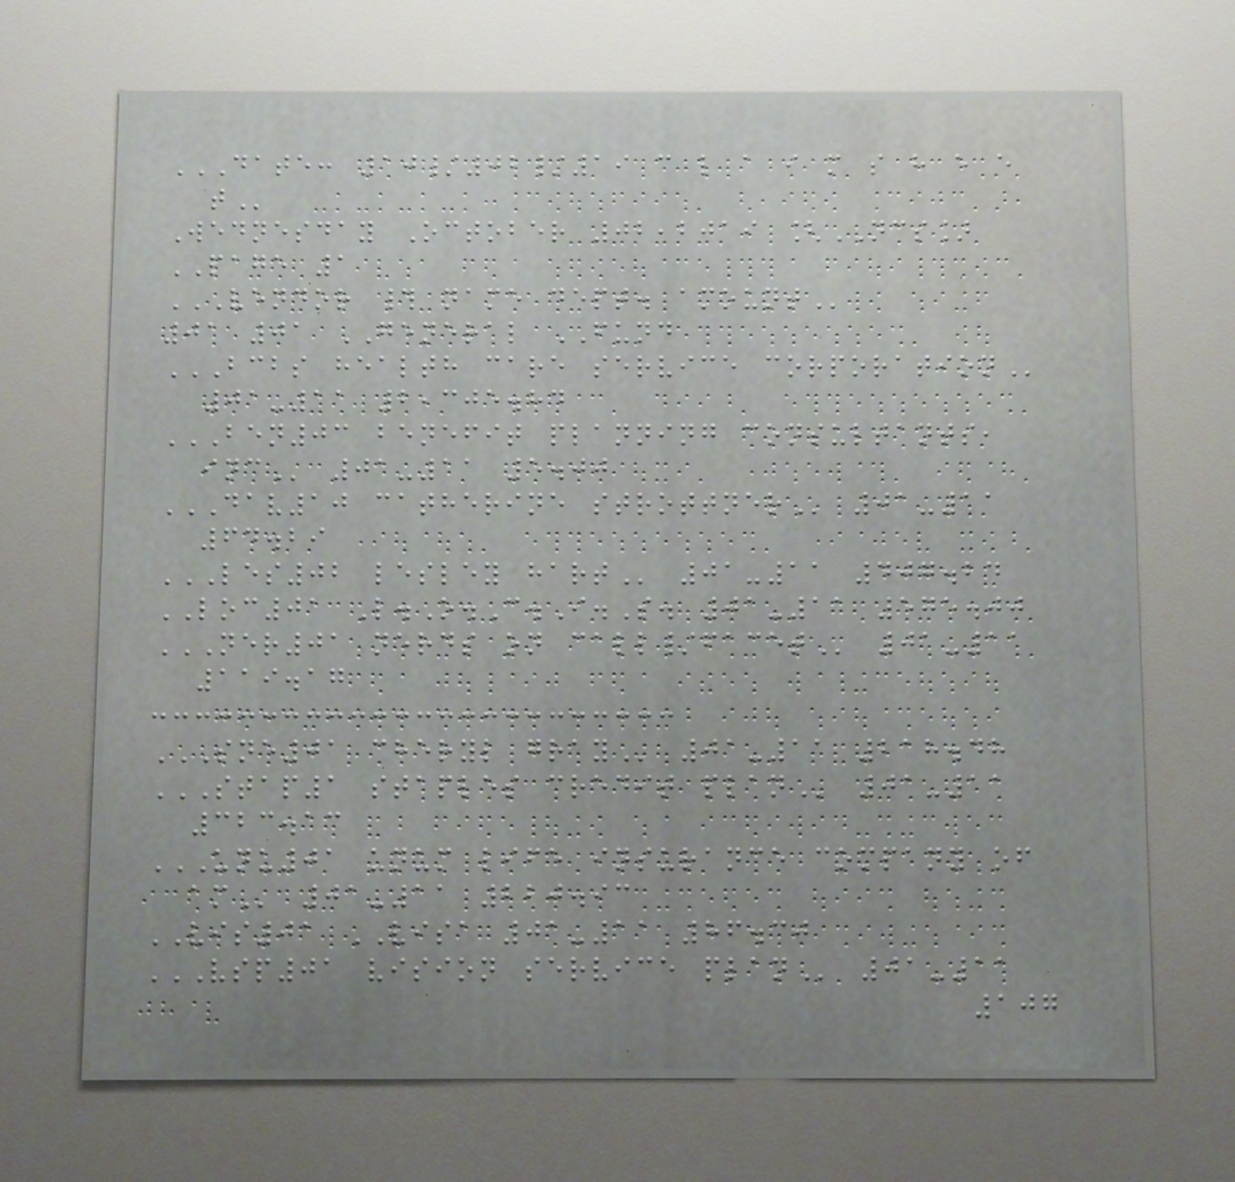DATE: 10/02/19 C L A I M S H E E
T
Wednesday October 02,2019 [NCS]
PAGE 1
VENDOR # NAME DEPT. AMOUNT
01 01 GENERAL FUND
BCBS HEALTH CARE SERVICE CORPORATION
01-11 2,305.84
BEN03 BENEFIT PLANNING CONSULTANTS,
INC 01-11 5.00
DAV10 CATHERINE STROTTNER 01-11
64.29
LES02 LESLEY HART 01-11 407.24
LOC01 L.O.C.I.S. 01-11 575.00
NER01 NERDS ON CALL/FACET 01-11
119.17
SNE01 CHERYL GRAY 01-11 218.48
STAP1 STAPLES CREDIT PLAN 01-11
323.13
UNU01 UNUM LIFE INSURANCE COMPANY OF
AM 01-11 220.93
VIS01 VISA 01-11 86.30
VSP01 VISION SERVICE PLAN 01-11
107
